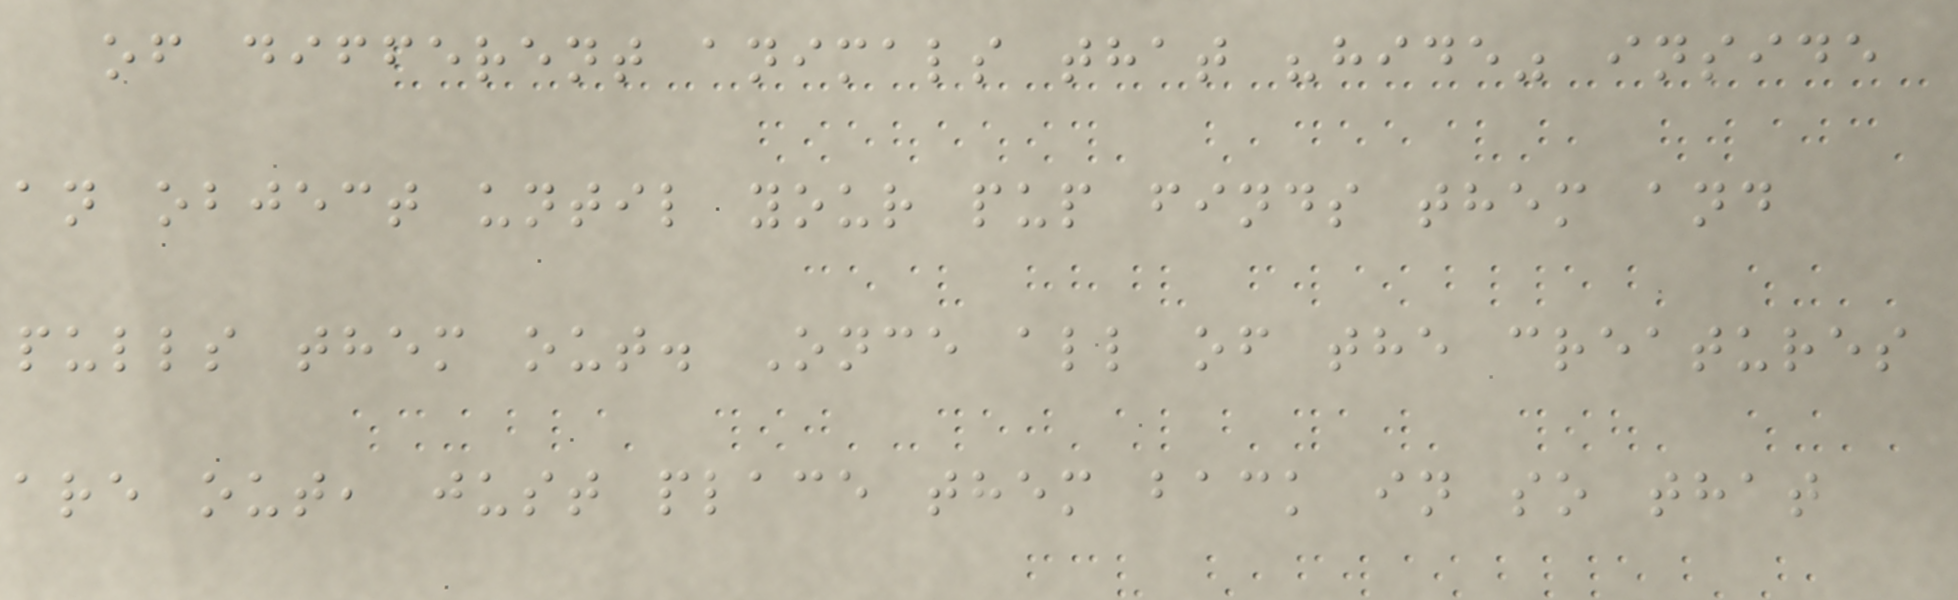of different animals that "hide" inside
an object until your pup finds them and
pulls them out. Once all of the creatures
are out, just place them back in so that
